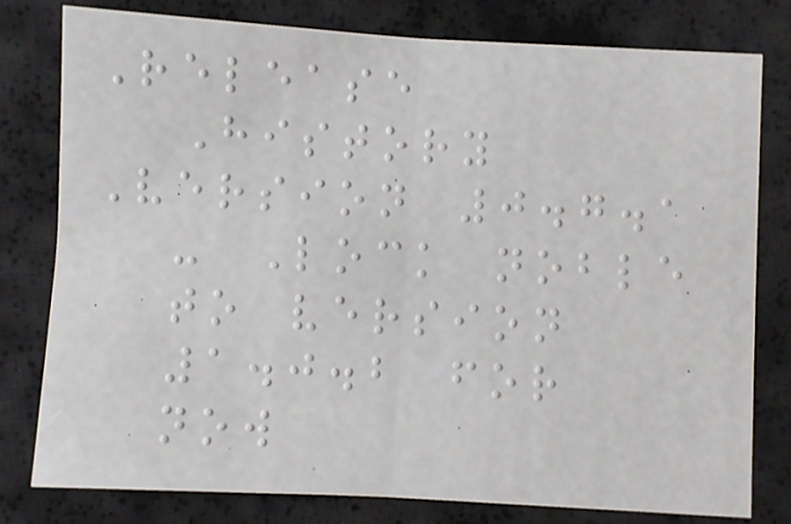Release
History
Version 0.7.1
- Lock noble
to version
1.0.2 for
now
